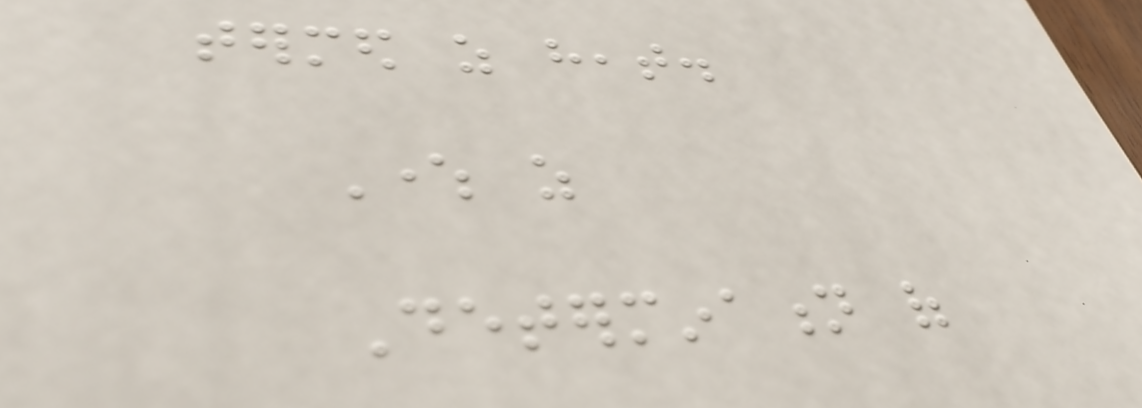termed as heat.
Where as
Determination of
